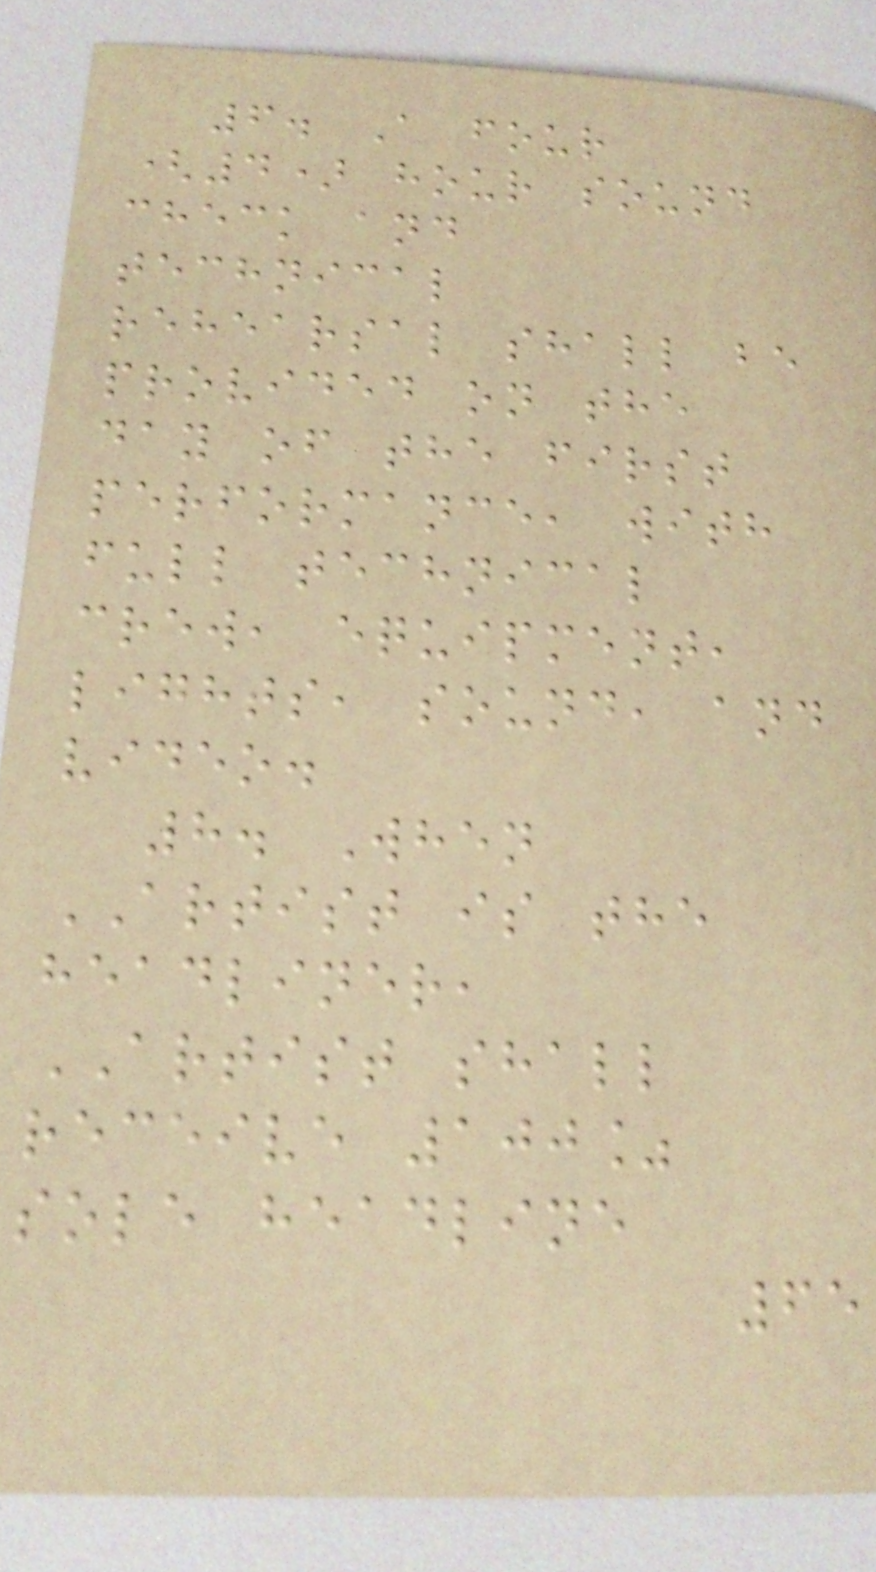6. A four
(4) hour sound
check and
technical
rehearsal shall be
provided on the
day of the first
performance, with
full technical
crew, equipment,
lights, sound, and
video.
8. When
ARTIST is the
headliner,
ARTIST shall
receive 100%
sole headline
65
